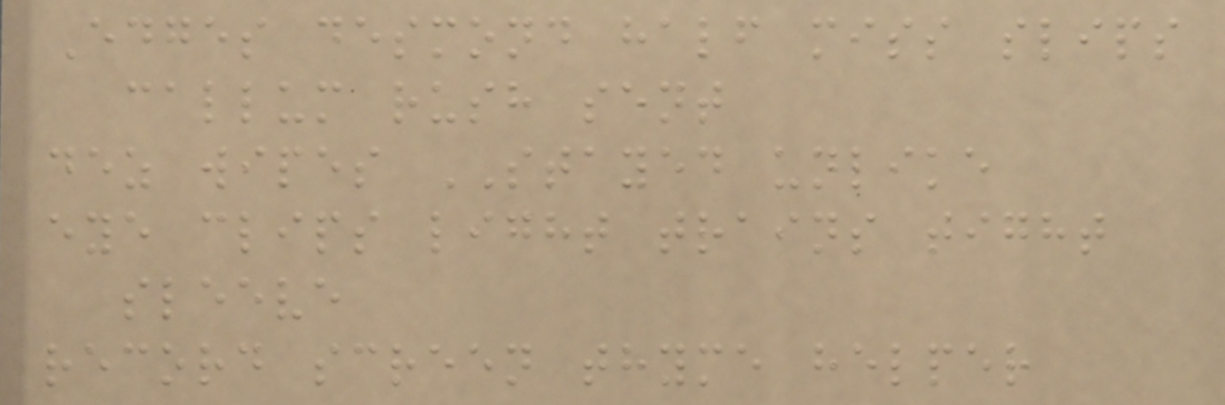Edges desmond half miss slips
callum rush sent
dez wipes STAYED unlike
eye clips light trains tight
sleeve
record screen thyme helper
